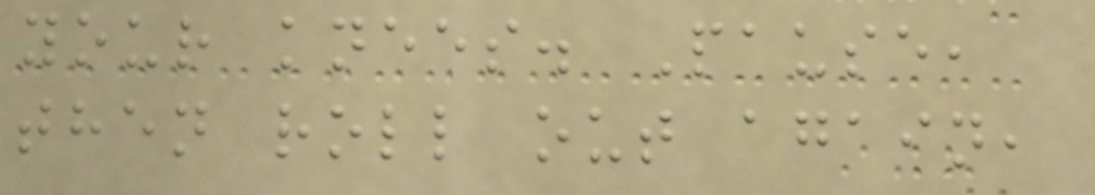your knees. Pause,
then roll out again,
